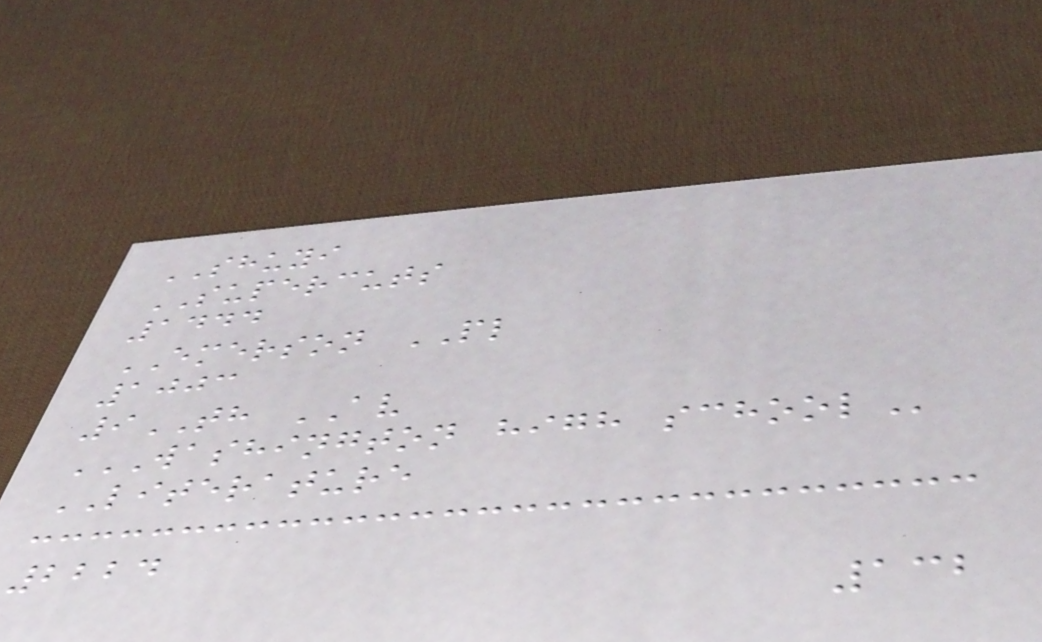SHUYI
SUPERCUTS
1444
EMERSON PL
1003
9TH AV
WASHINGTON HIGH SCHOOL
LITERATURE
2224
132
